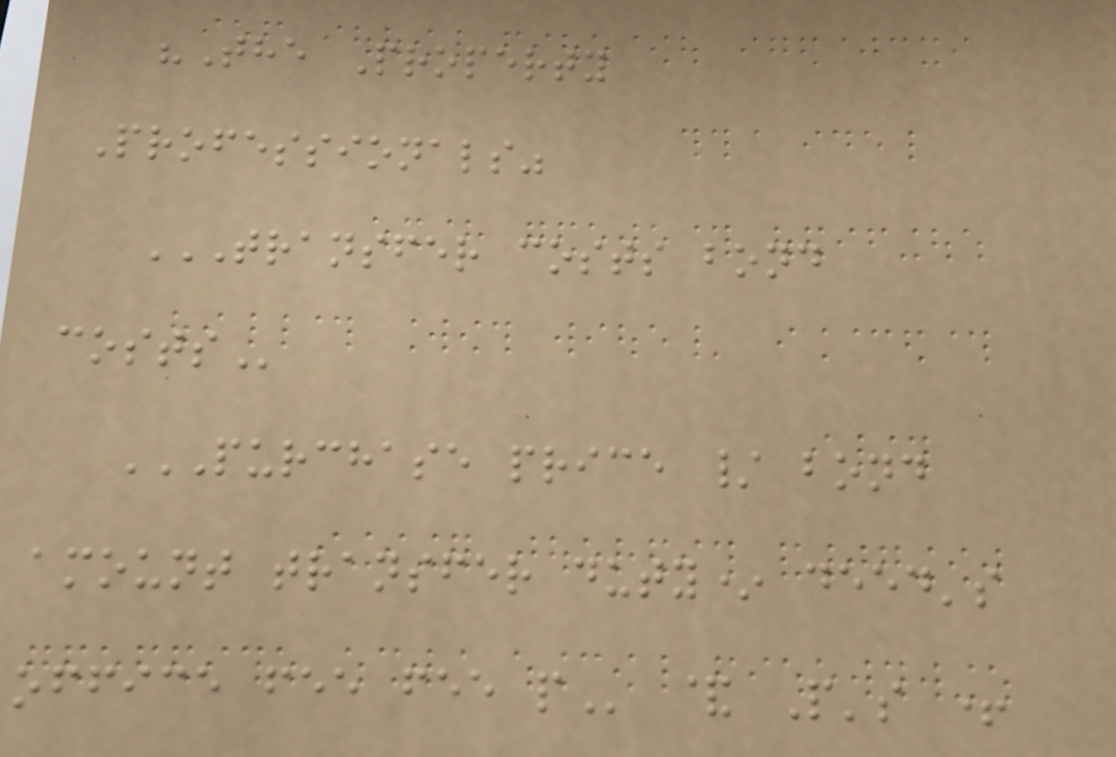"The Property
Professionals"
TRANSFER COSTS BOND
COSTS
PURCHASE PRICE / BOND
AMOUNT TRANSFER DUTY* DEED'S
OFFICE FEE FEE P & P's +
